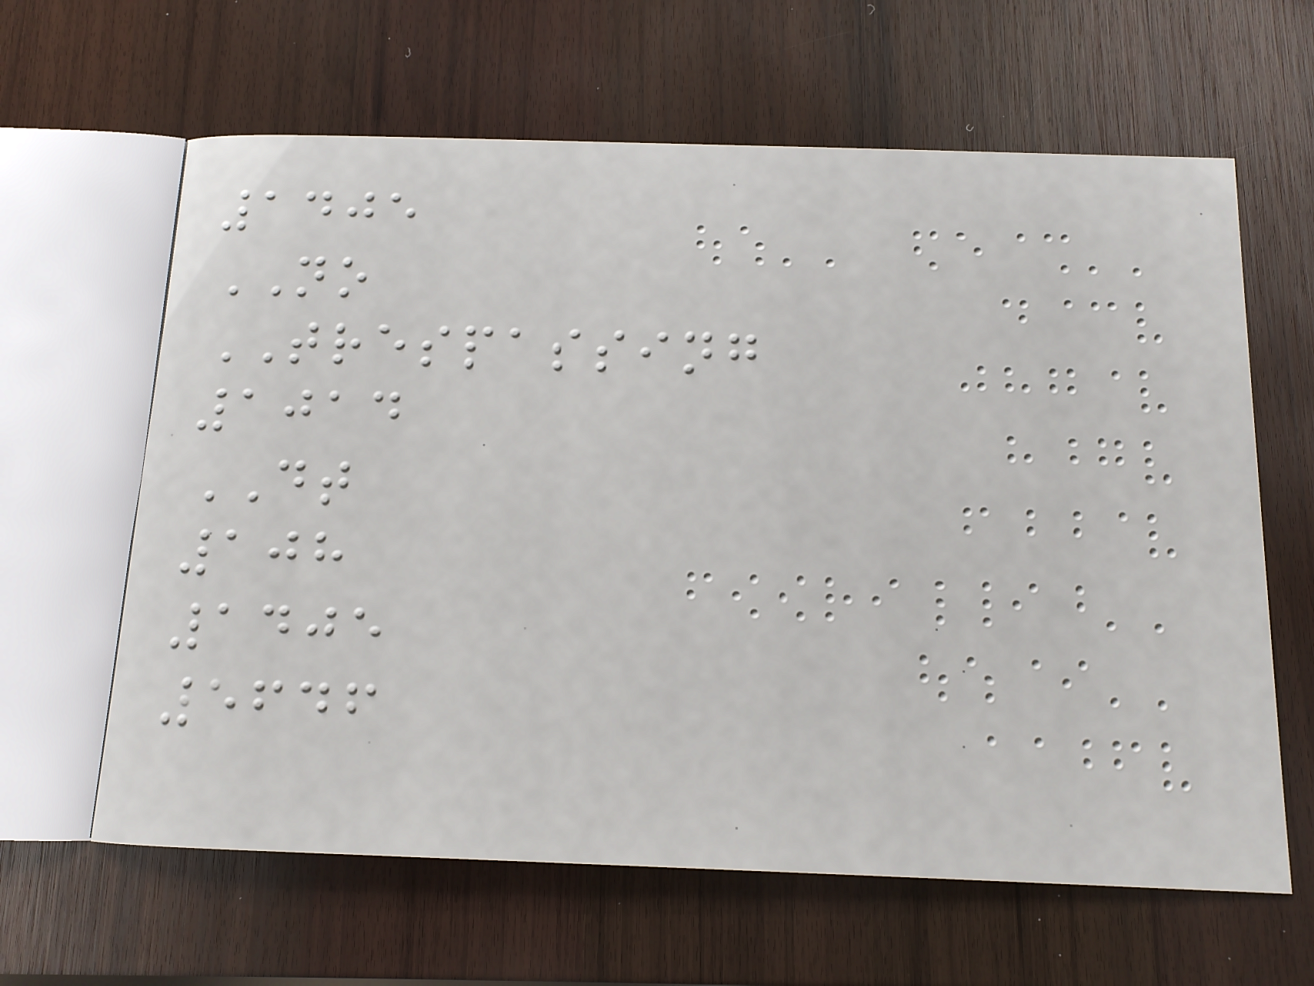1405
NO
TRESPASSING
1014
DT
108
1405
5646
